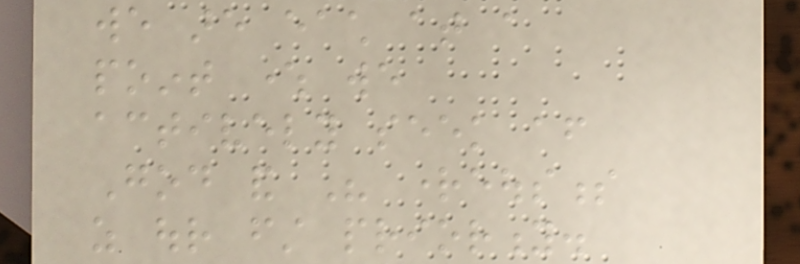we are each at a
point where we
actively seek after
God and His righteousness
as our first priority.
